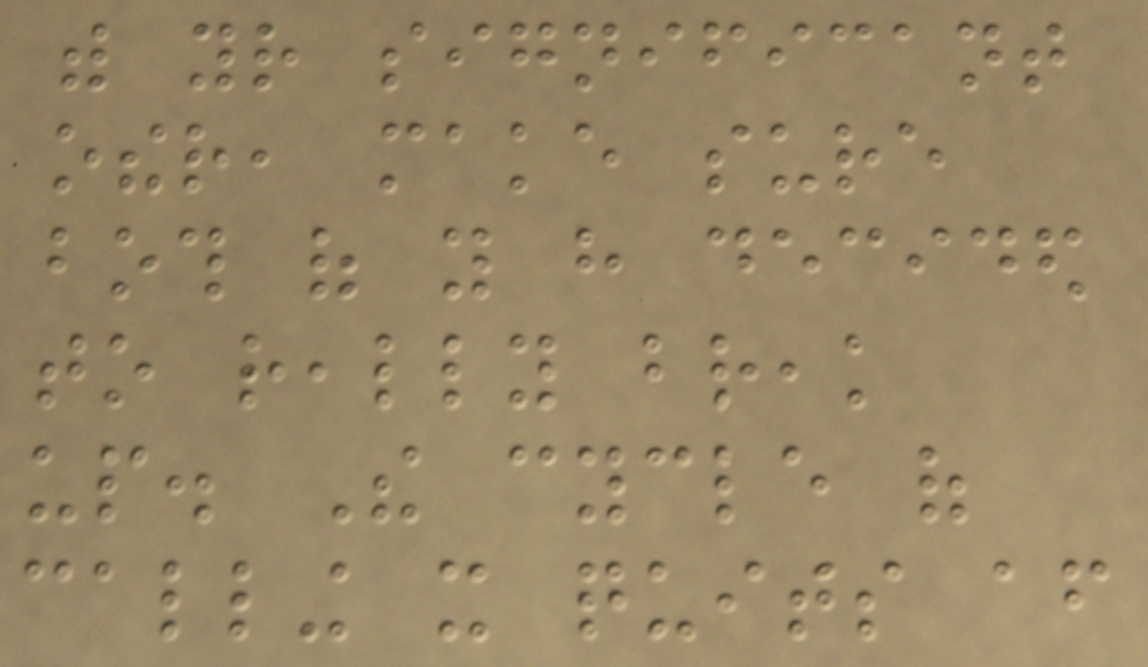with your significant
other, make sure
both of you have decided
to really break
up. The cycle of
calling it quits after
